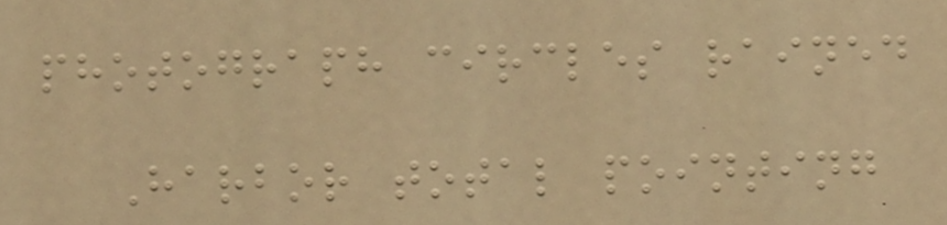photograph circles rained
Harbor total pointing
